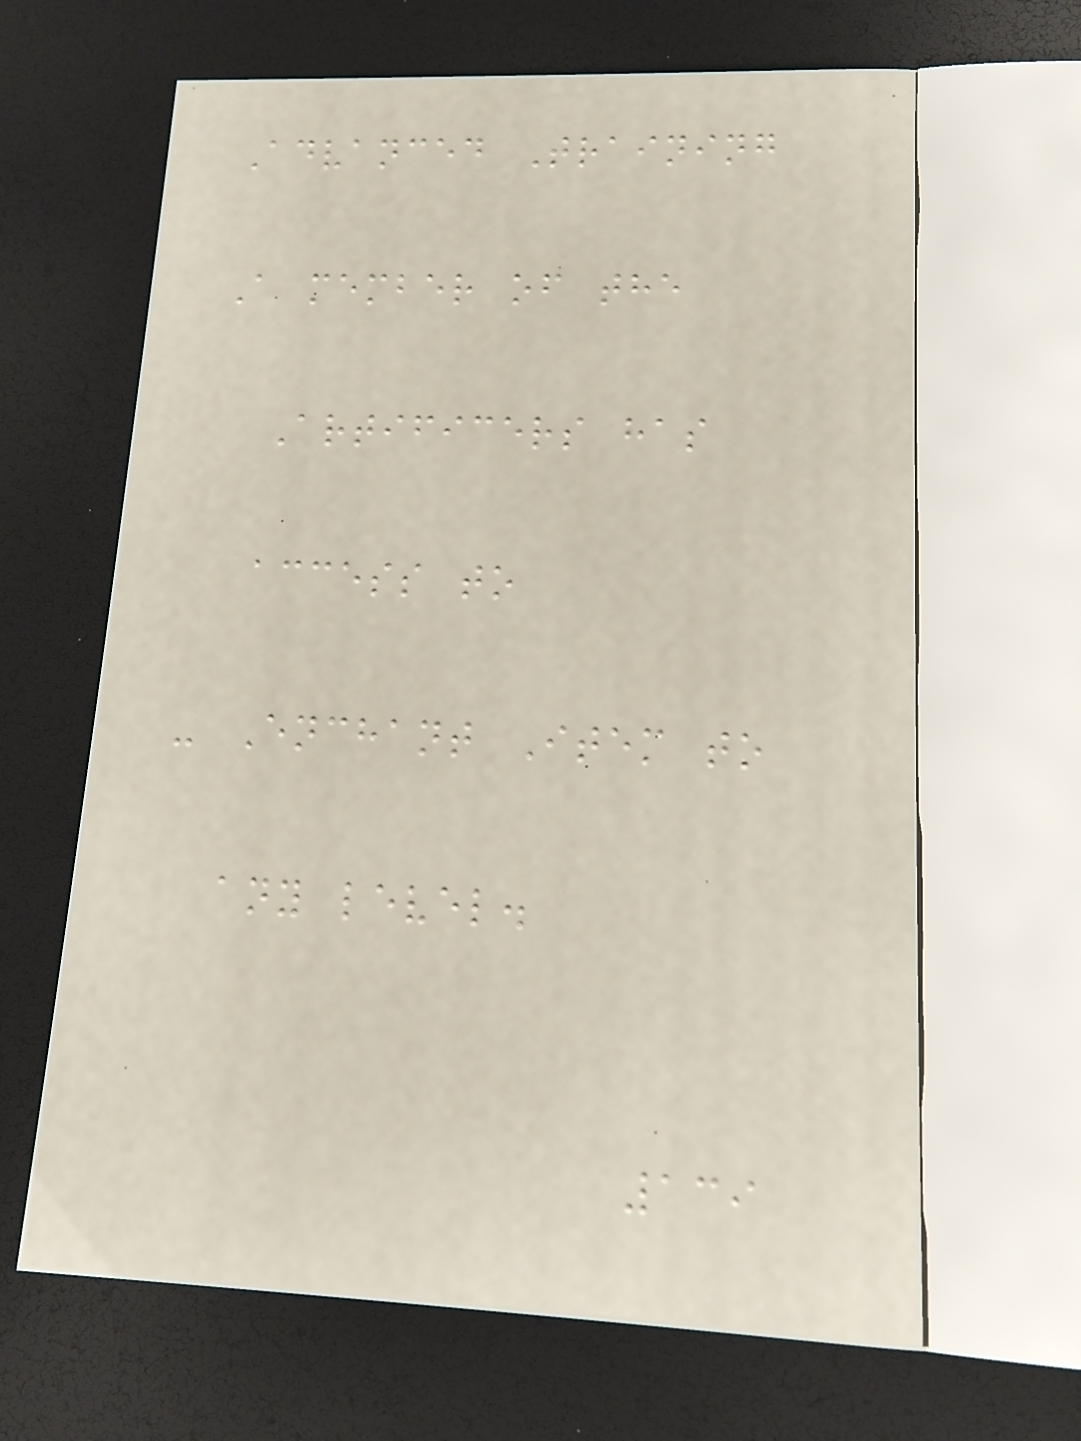Advanced Training
A member of the
Artificers has
access to
- Enchant Item to
any level.
139
